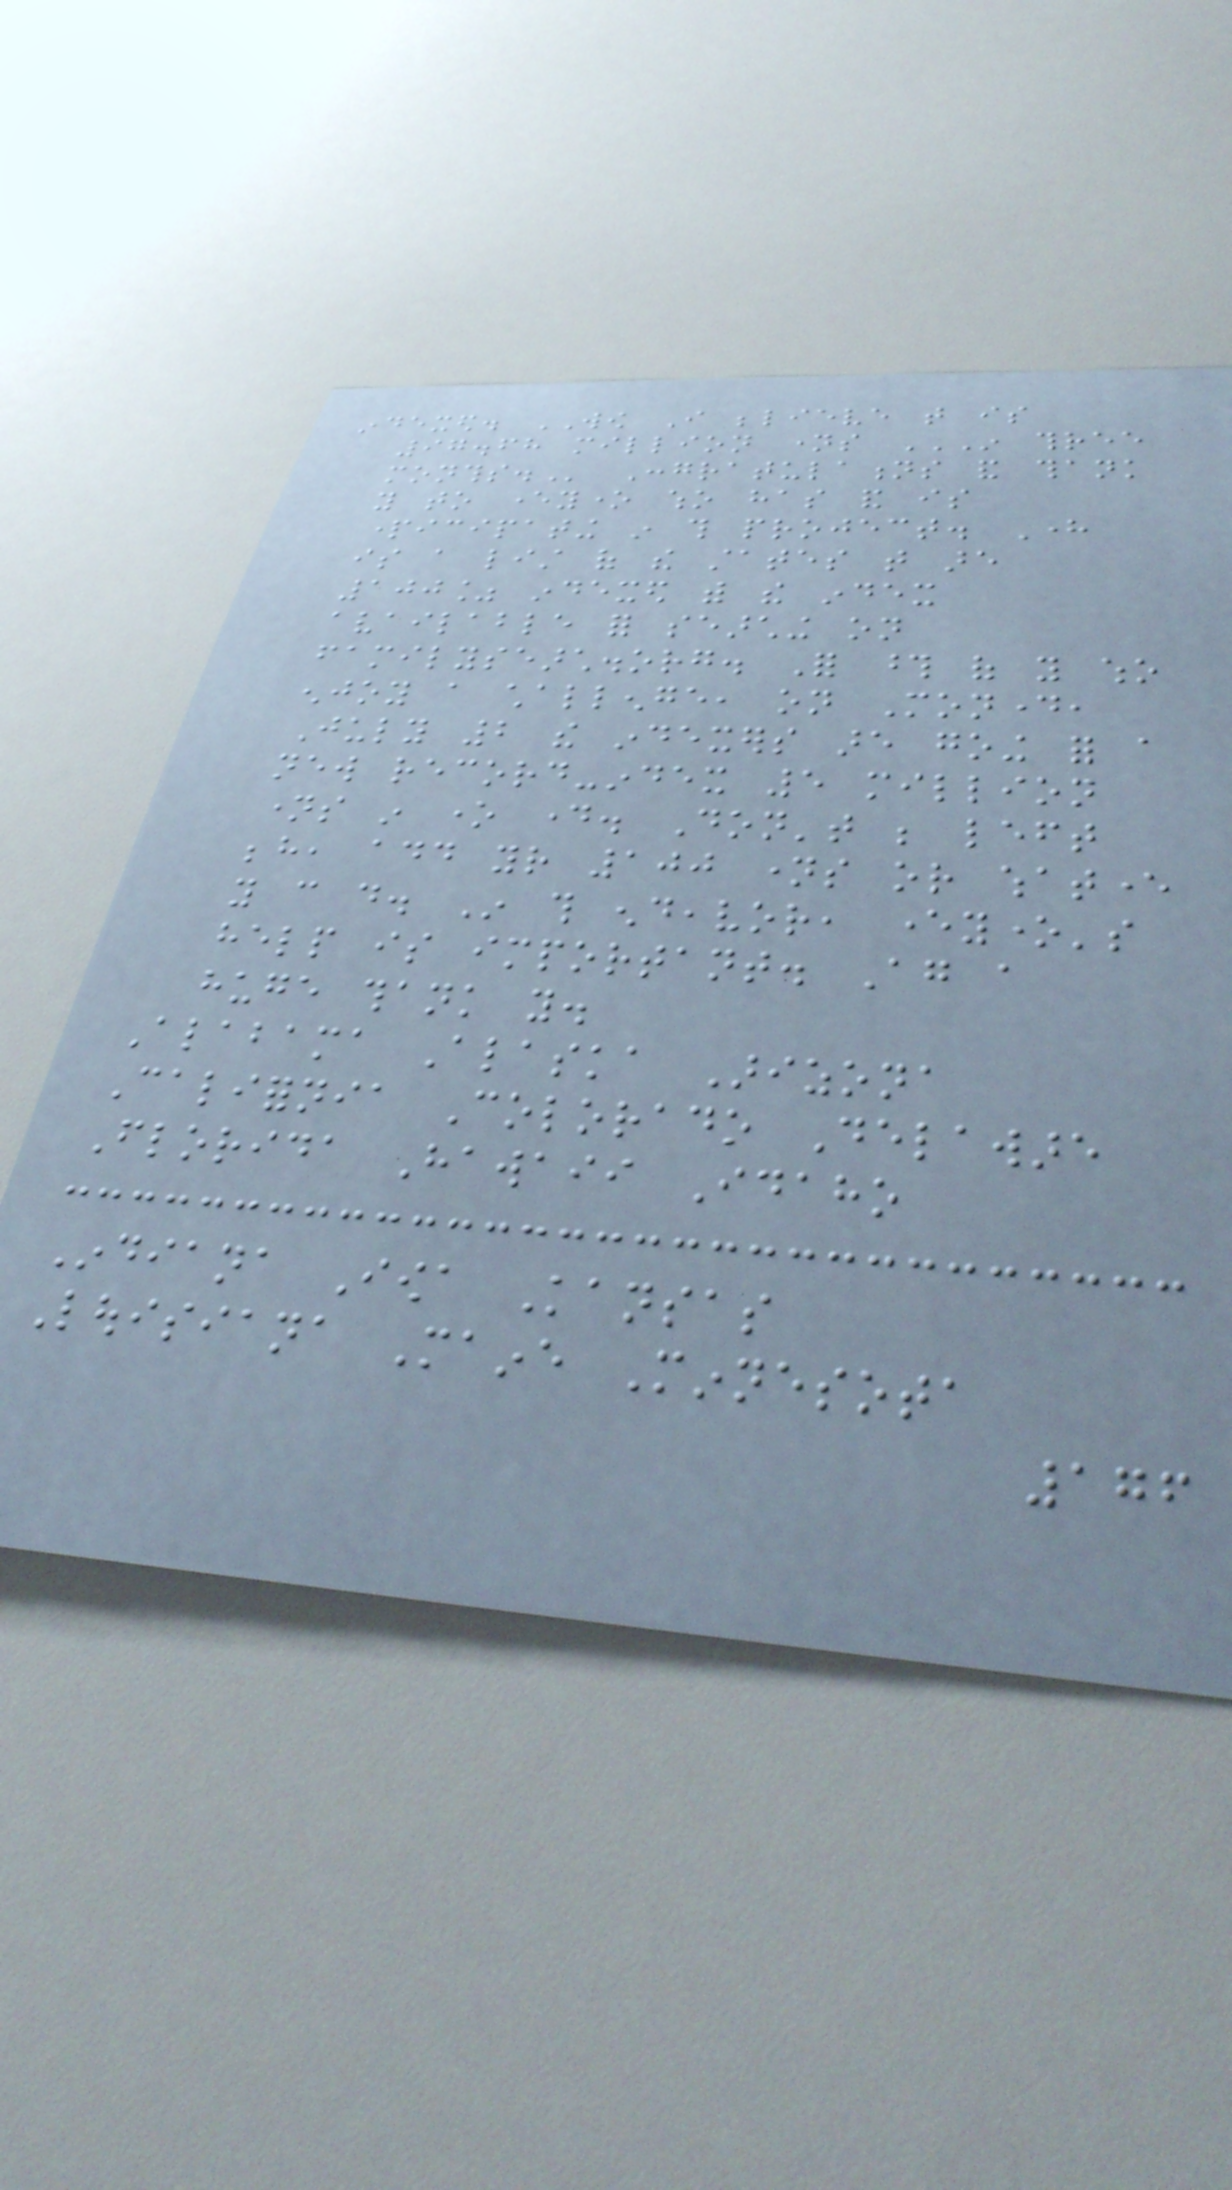indexed. WOW I believe that is
97.68 million names IN THREE
MONTHS. Congratulations and thank
you to everyone who has and is
participating in this project. Here
is a list of the states that are
100% indexed with the index
available for searching on
familysearch.org. For those of you who
enjoy a challenge, on Monday,
July 2 the indexers are going for a
new record-index 5 million
names in one day. Don't be left
behind, add your 100 names or whatever
you can do. In this endeavor, everyone's
help is important. Again a
huge thank you.
Alabama Alaska Arizona
California Colorado Delaware
Florida Hawaii Idaho
Indiana Iowa Kansas
Louisiana Maine Minnesota
176
